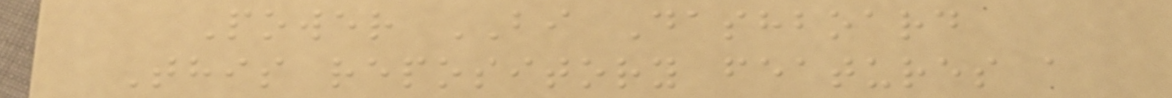Power BI Dashboard
This repository features a
